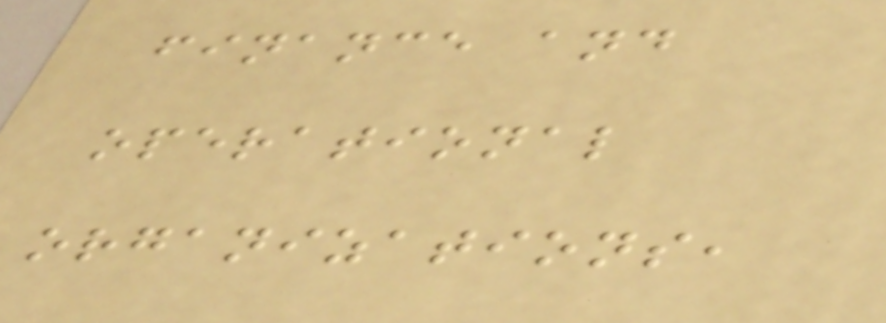finance and
operational
organizations,
